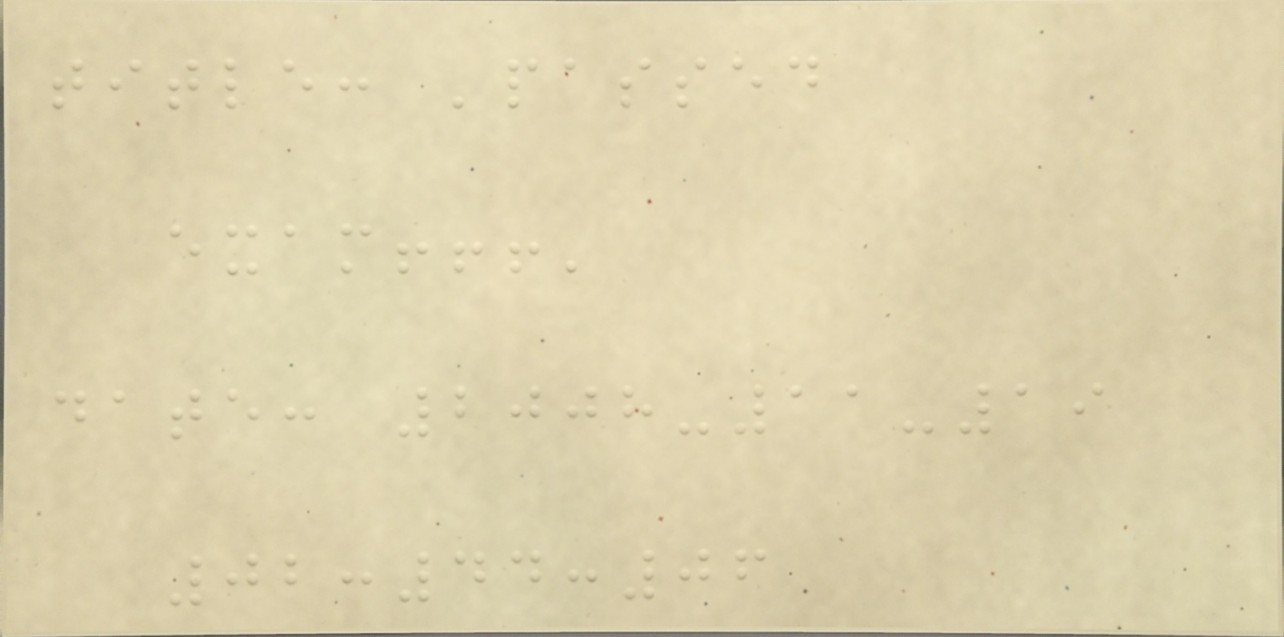title: 'passed
exam!!!'
date: 2008-11-19
02:44:06
